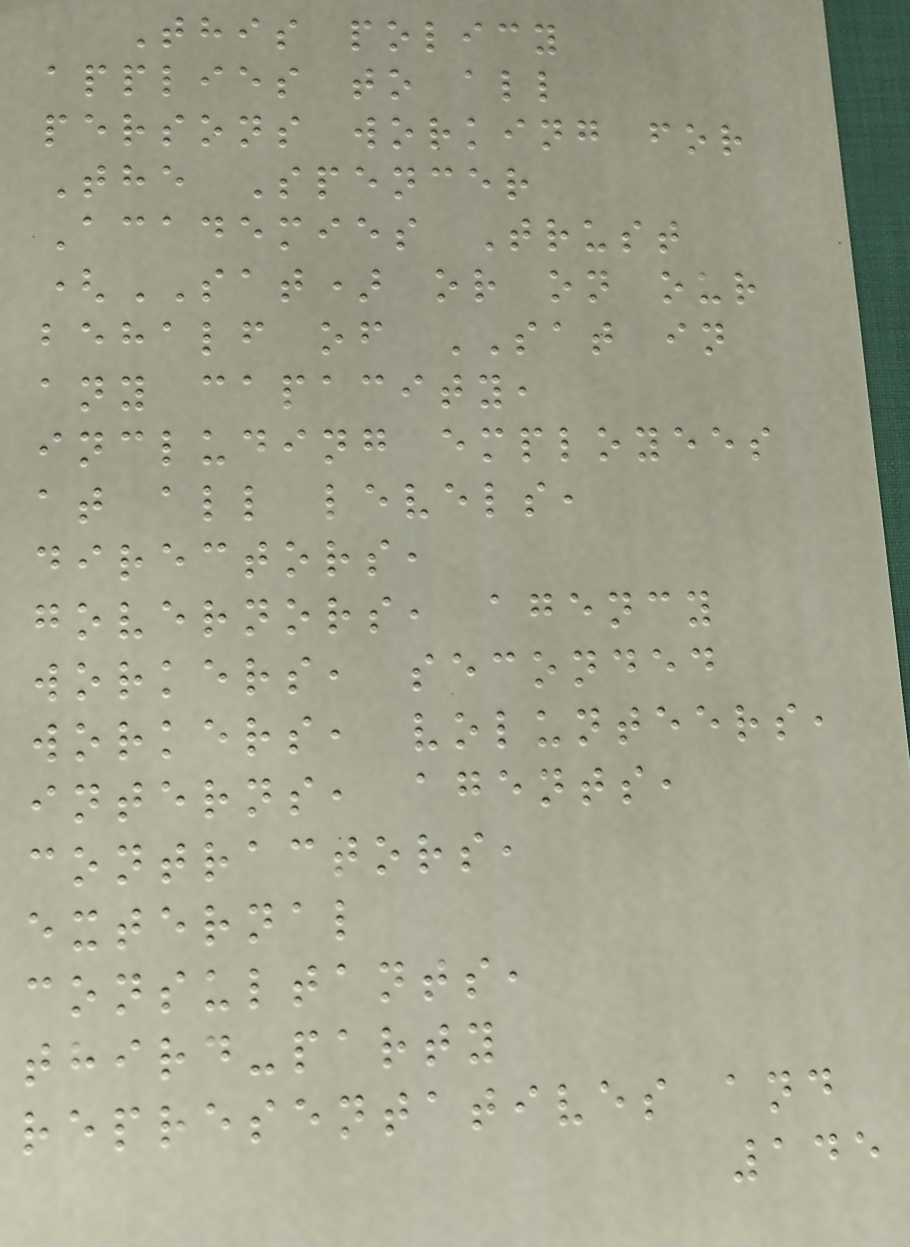This policy
applies to all
persons working for
The Spencer
Academies Trust
(SAT) or on our
behalf of SAT in
any capacity,
including employees
at all levels,
directors,
governors, agency
workers, seconded
workers, volunteers,
interns, agents,
contractors,
external
consultants,
third-party
representatives and
145
